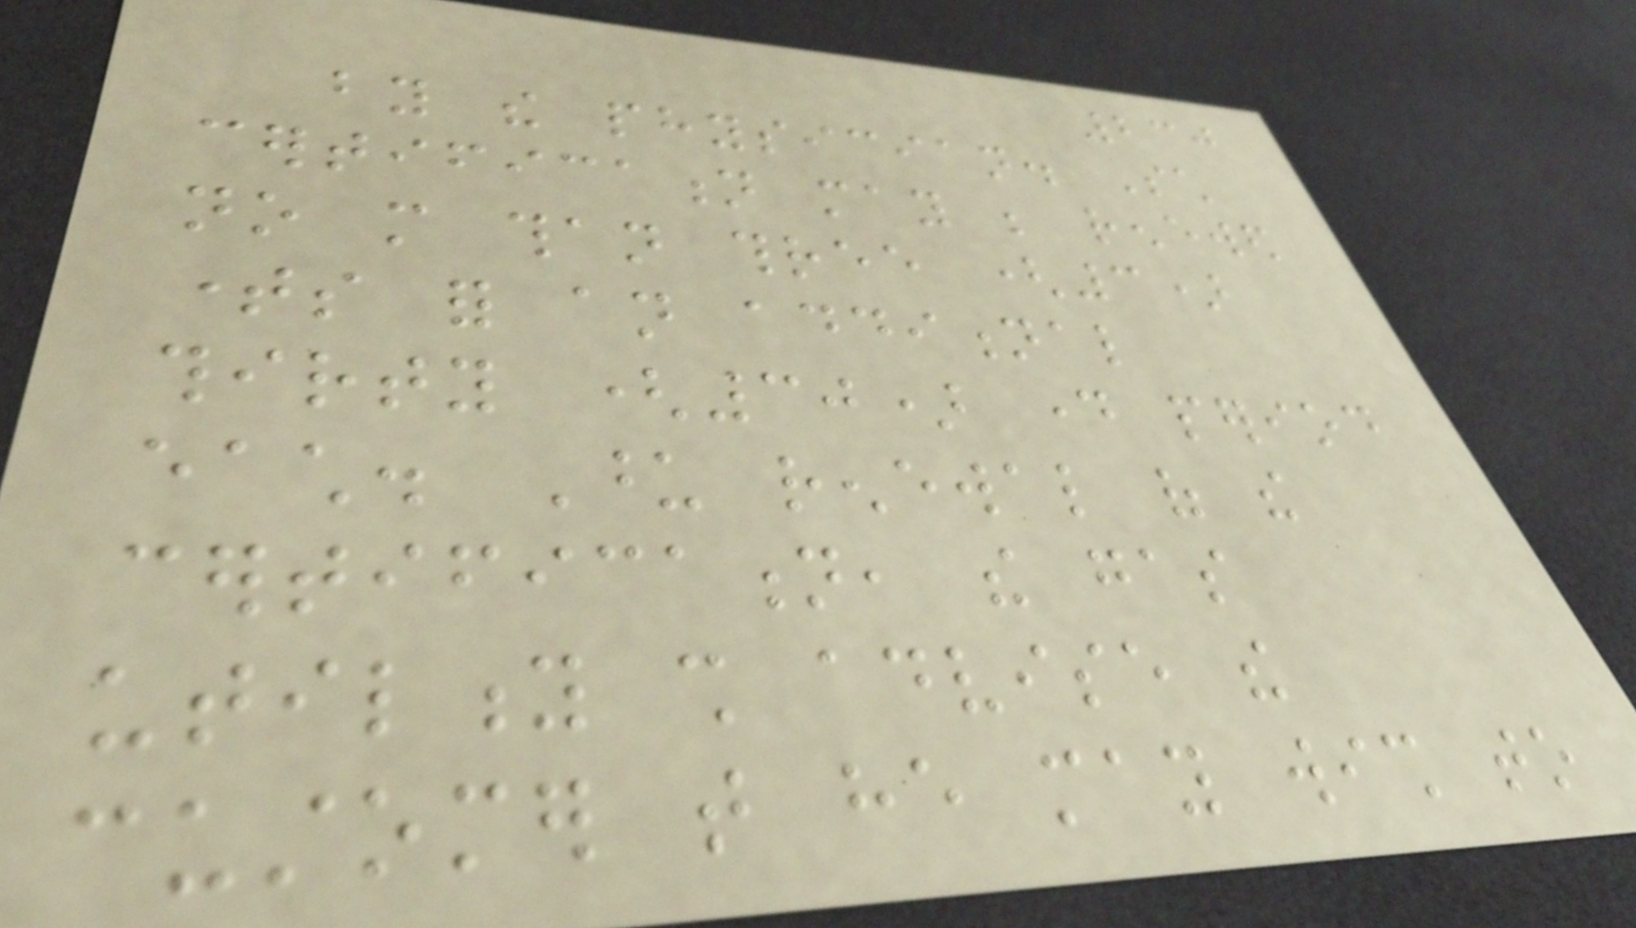230
by the physician. Such
certification may be renewed
no more than three (3)
times for an additional
thirty (30) day period
each. Upon renewal of the
certification, the gas
utility shall advise the
customer that he may wish to
